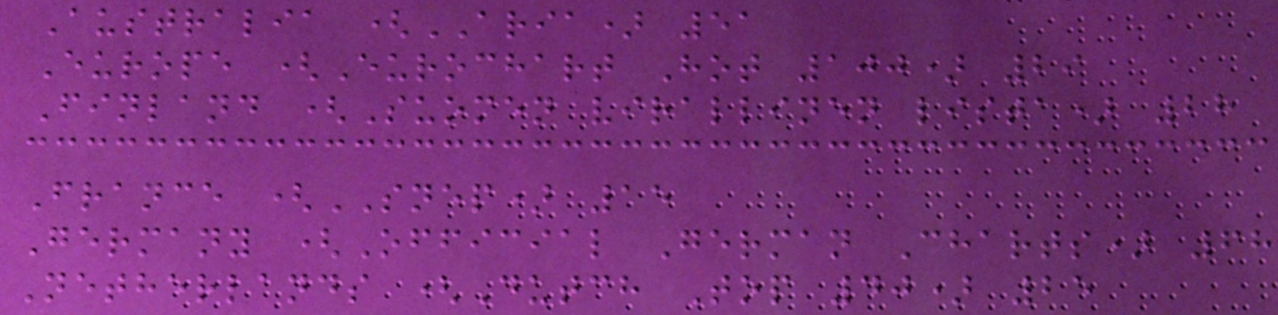Australia (ARIA) 51
Europe (Eurochart Hot 100) 29
Finland (Suomen virallinen lista) 28
France (SNEP) 15
Germany (Official German Charts) 68
Netherlands (Dutch Top 40) 25
